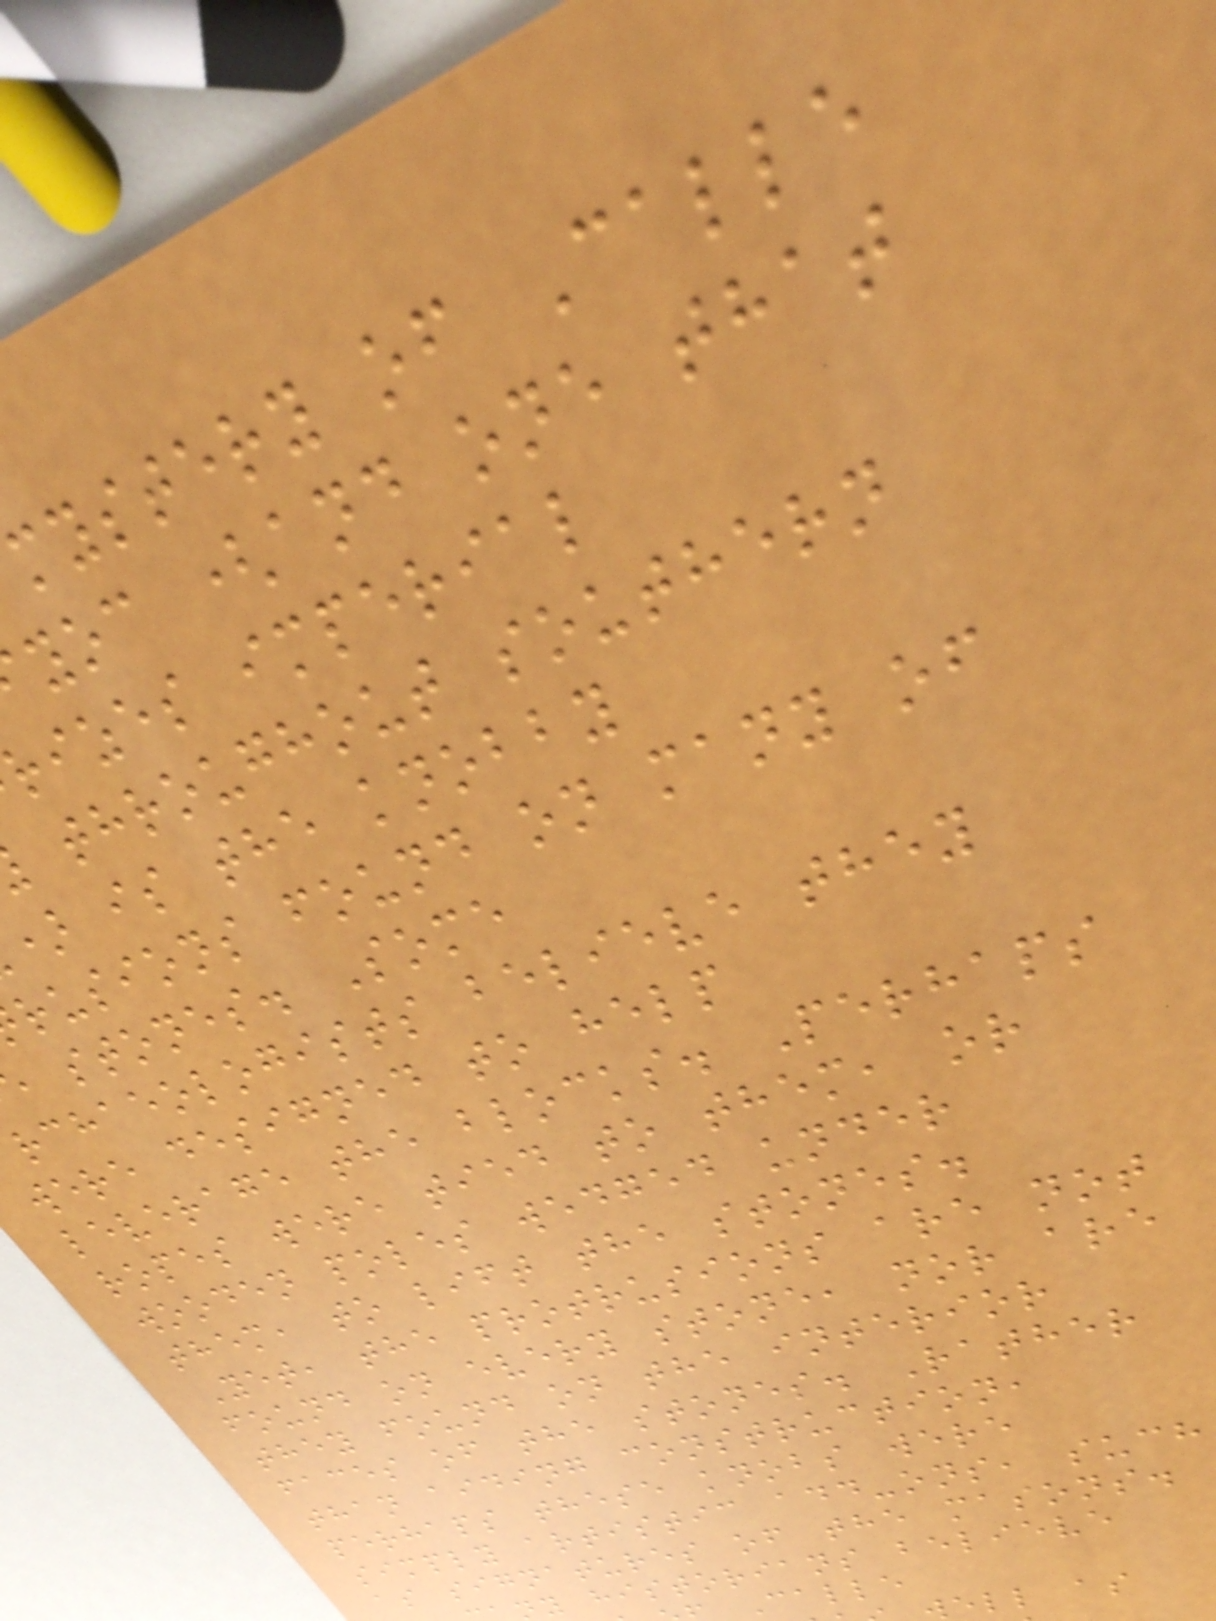mystery of Calle
yoc (and one that
rizes imperial
throughout southern
is the knobby
rusions found on many of
stones. Some
rchaeologists believe they
were designed to help
leverage the blocks. Perhaps
ropes were tied to them, or
wooden poles wedged under
them, to lift the stones.
Yet, the protrusions are not
found on every stone, nor are
they found on the interior
faces of the stones. Rather
than aiding construction,
perhaps these knobs were
simply artistic add-ons, such
as signatures of the masons.
y historians believe
Calle
